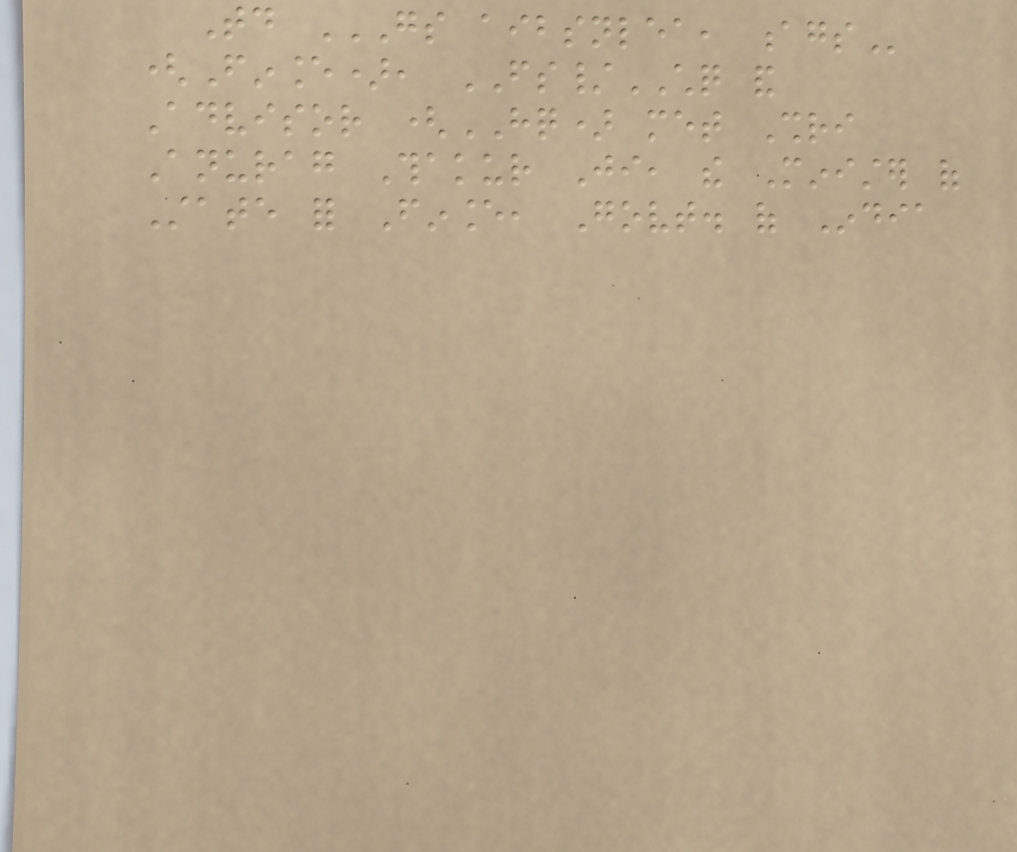Today GS AIBSNLEA, AGS
(Finance), FS/CHQ and
Advisor (HQ) met Shri
Anurag Thakur Ji, the Minister of
State for Finance, Govt. of India
